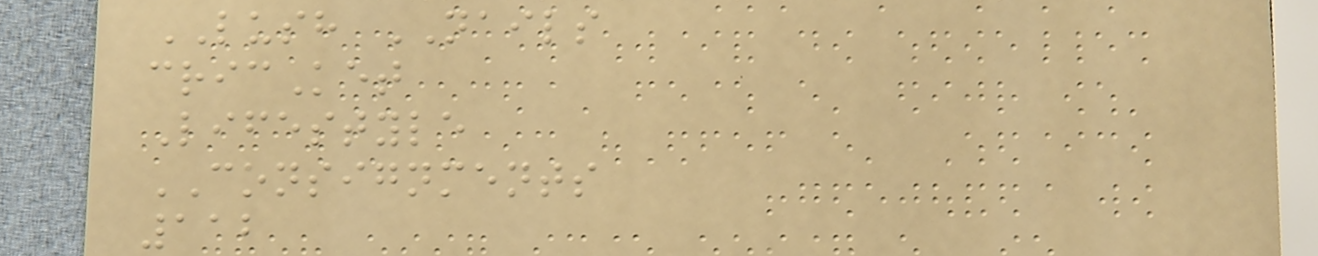LUSH NAILS
cricKet
Lifestyle
CONSIGNMENTS
112
